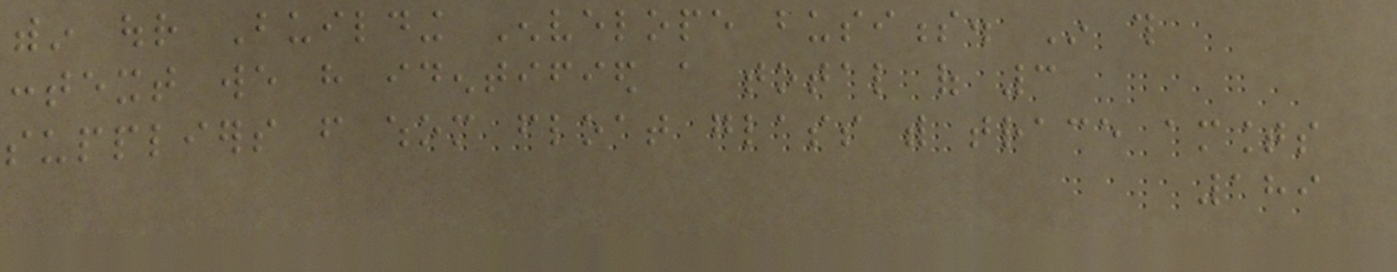within our Building Envelope business. In this
context we have identified a total of 3
suppliers from whom float glass with trace amounts
189
